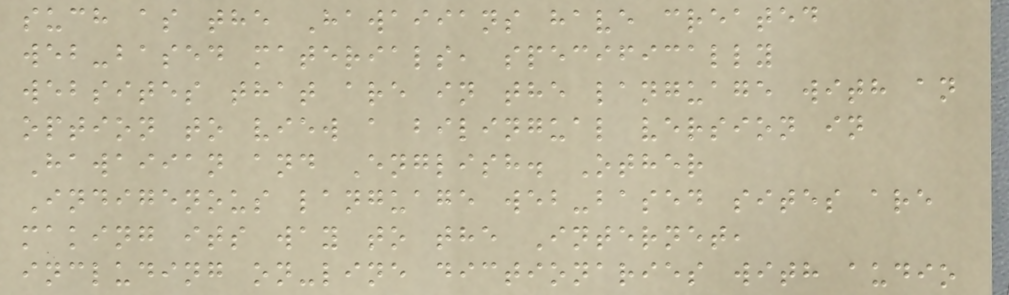such as the Hawaiians have created
web-based materials, specifically
websites that are in the language with an
option to view a bilingual version in
Hawaiian and English. Other
Indigenous language web-based sites are
making its way to the Internet,
including on-line dictionaries with audio
